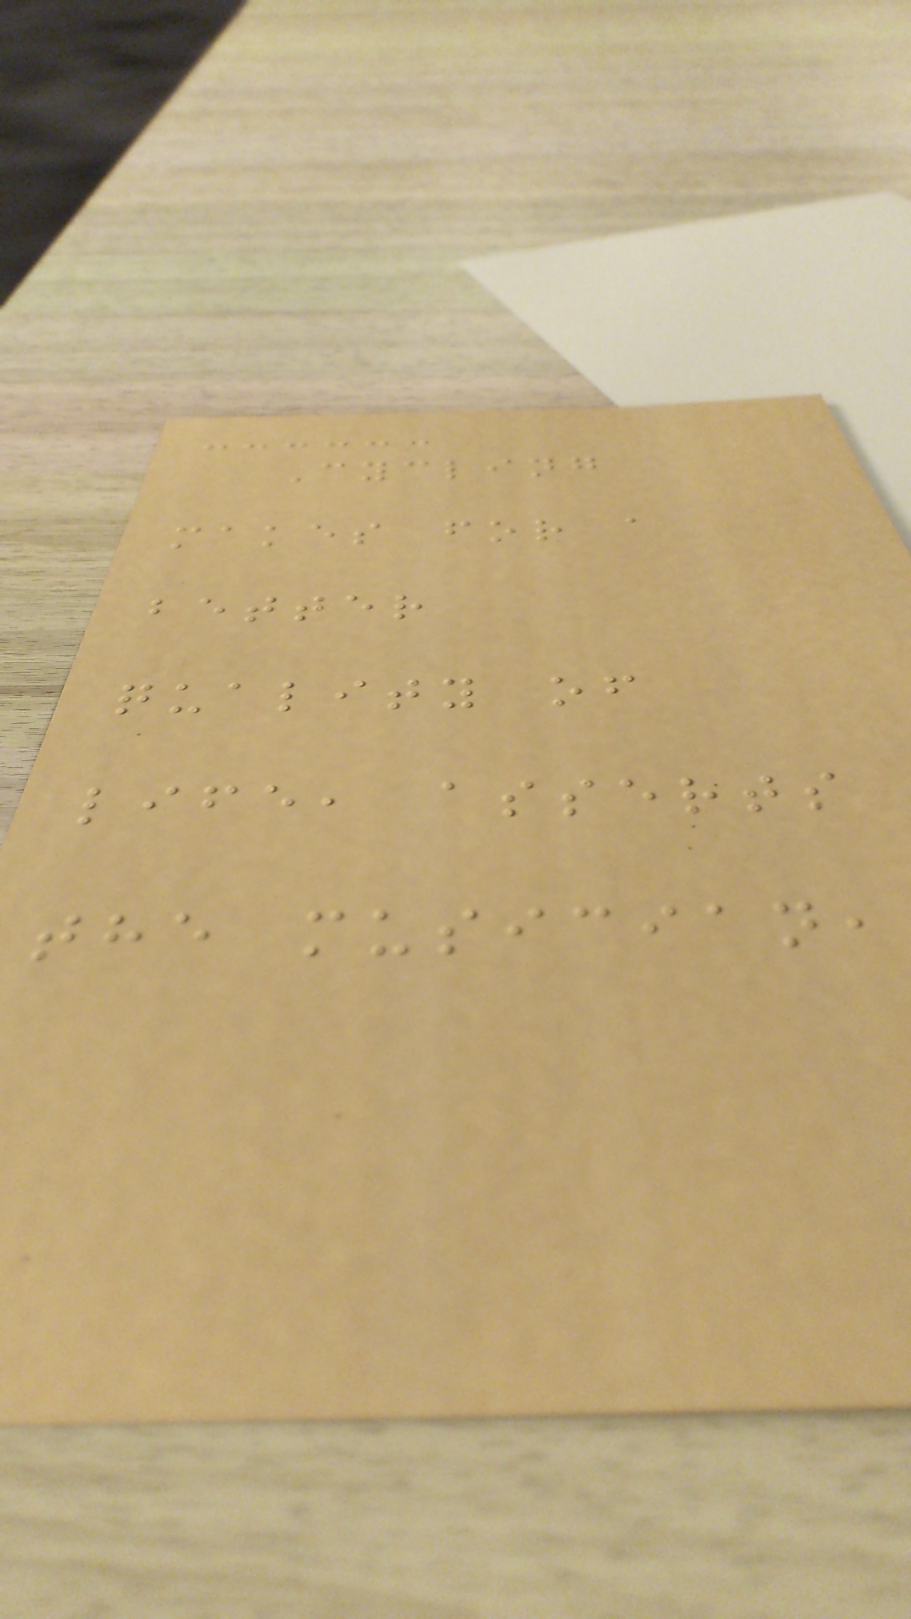Cycling
makes for a
better
quality of
life, asserts
the musician,
